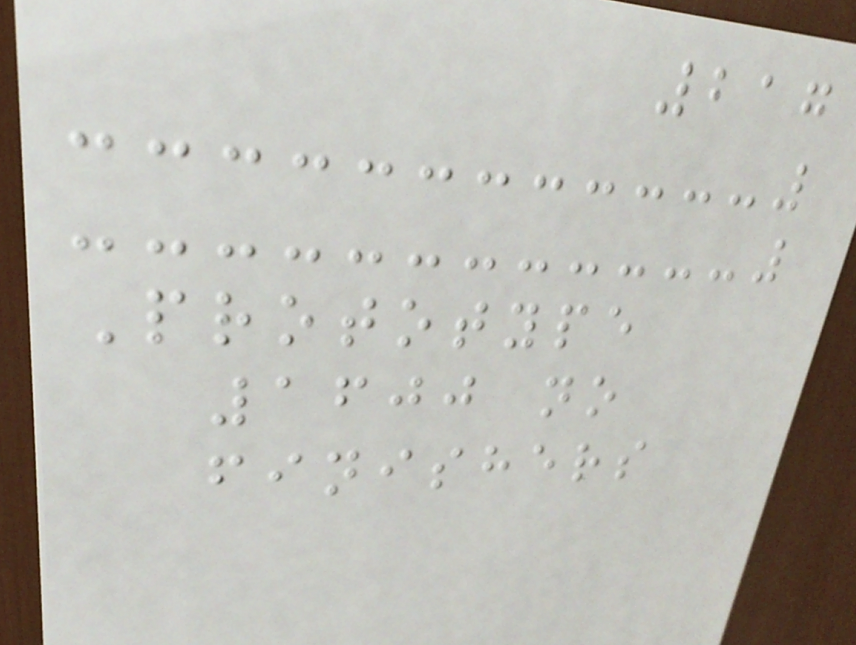217
Prototype
1600 no
finishers
